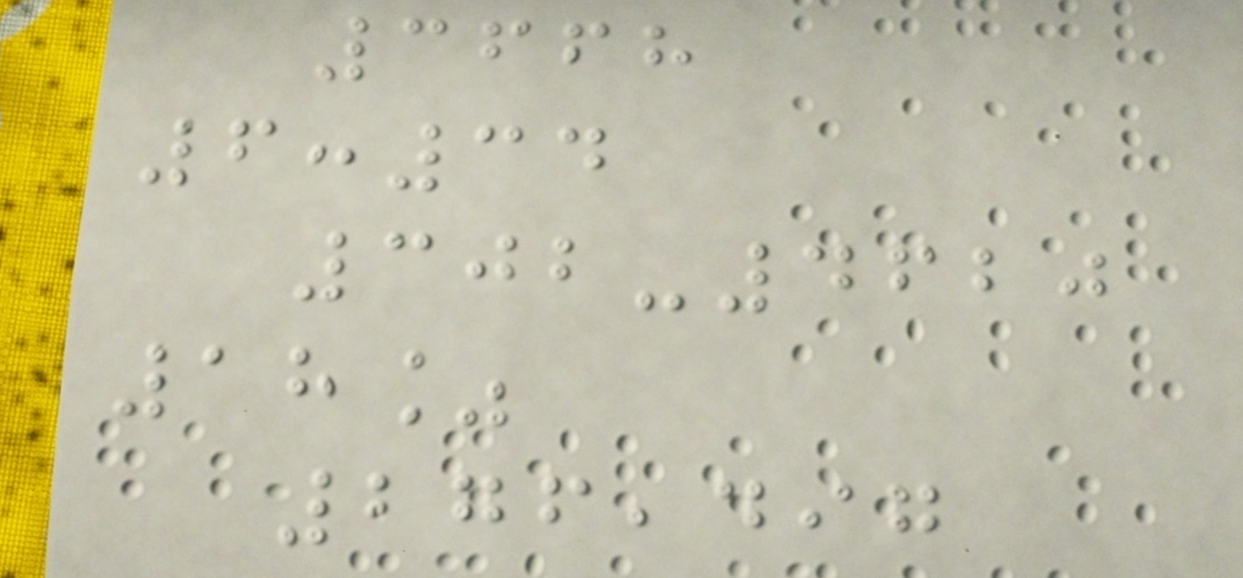3668
6:34
302-4620
18%
276,497
